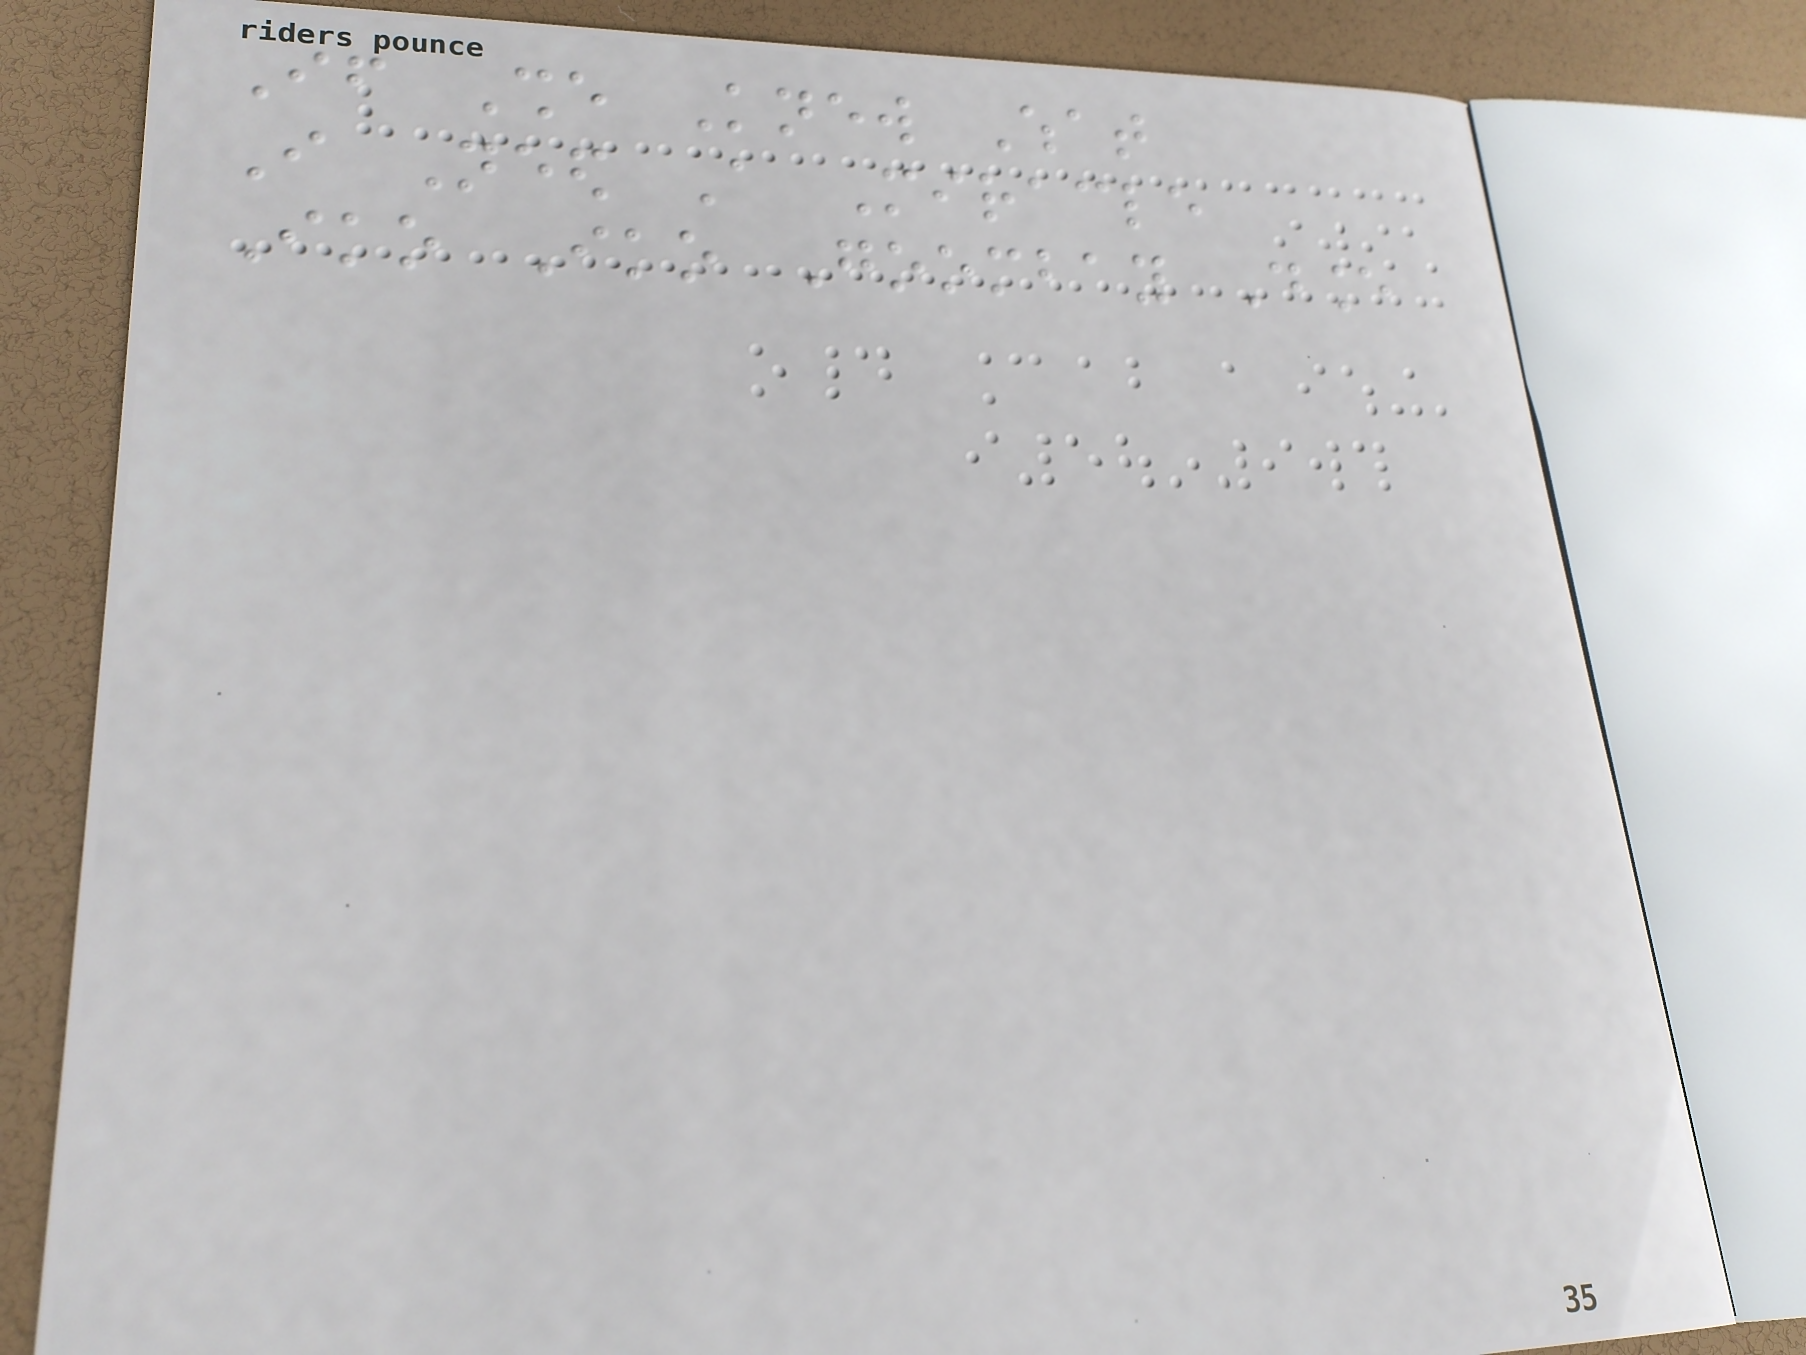If She Knew What
I Need A Miracle
Iko Iko Goombay Dance
